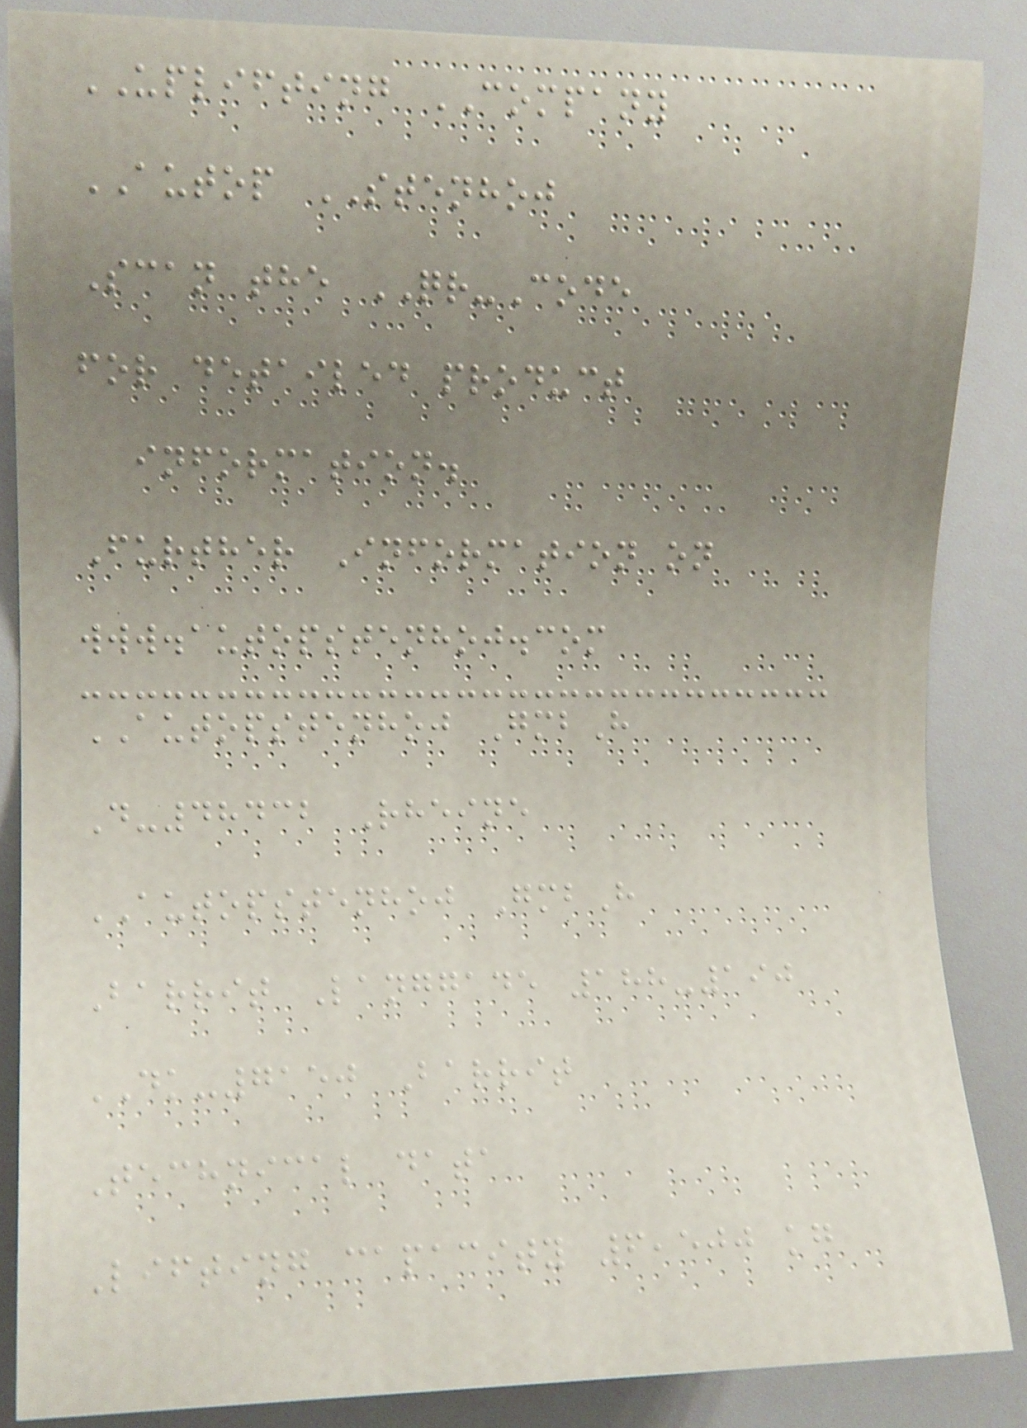UPLIFTING COMPANY
AUTOP STENHOJ
Scan the QR-Code
for detailed product
information.
Further Information on
www.autopstenhoj.com
AUTOPSTENHOJ GmbH
D-48432 Rheine
AUTOPSTENHOJ GmbH
Barrit Langgade 188-190
DK-7150 Barrit
Technical data
Lifting capacity 6,500 kg
